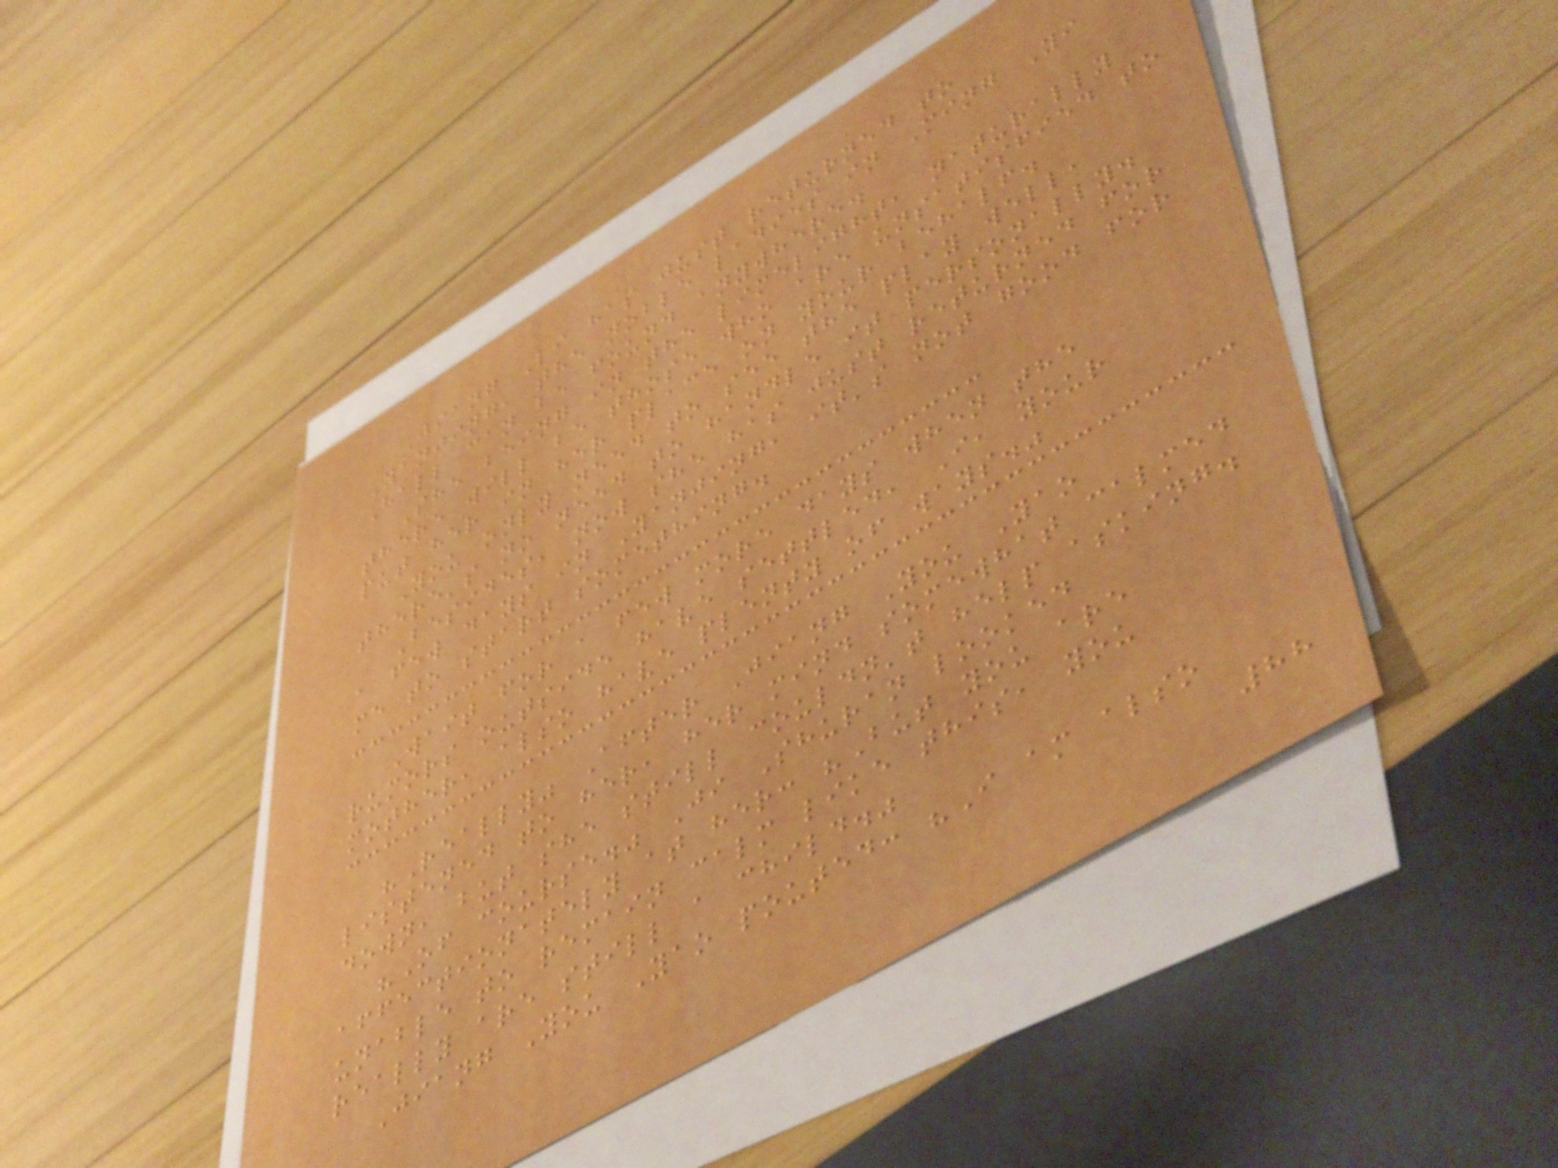Jiang Li has just returned to
Yanjing, the noble ladies in Ming Yi
Hall can be found anywhere.
She being in the limelight, naturally
there will be those who are unsatisfied to
put her in her place on your behalf.
You only need to see the play well,
there's no need to handle it personally.
Besides, now she has just returned for
a few days in Yanjing, it's not good for
me to start something.
Wait for a few more days when the
rumors outside have settled, I, your
mother, also have plenty of ways."
"Really" After Jiang You Yao
listened to her, her mind somewhat calmed
down, but she still couldn't help asking.
"Of course." Ji Shuran looked
affectionately at her: "But you are
unable to remain calm like this, you
really are still a child."
Jiang You Yao pouted: "I am also
88
